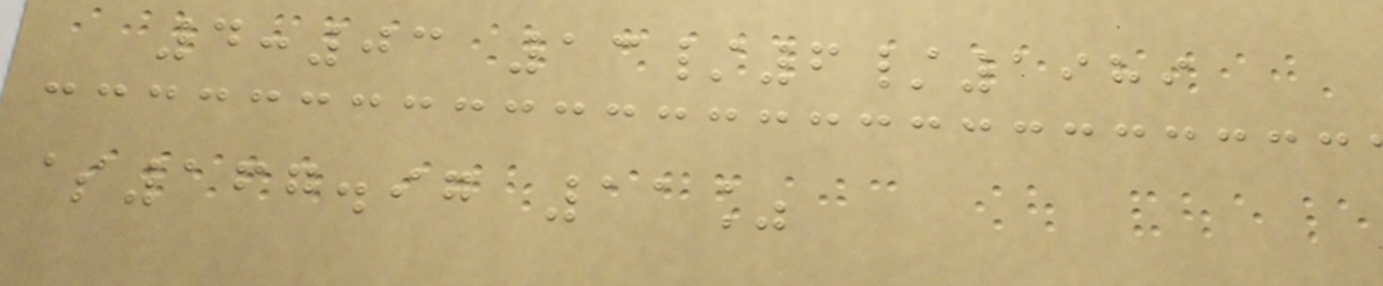4:03 13/6/1989
$167.97 11%
